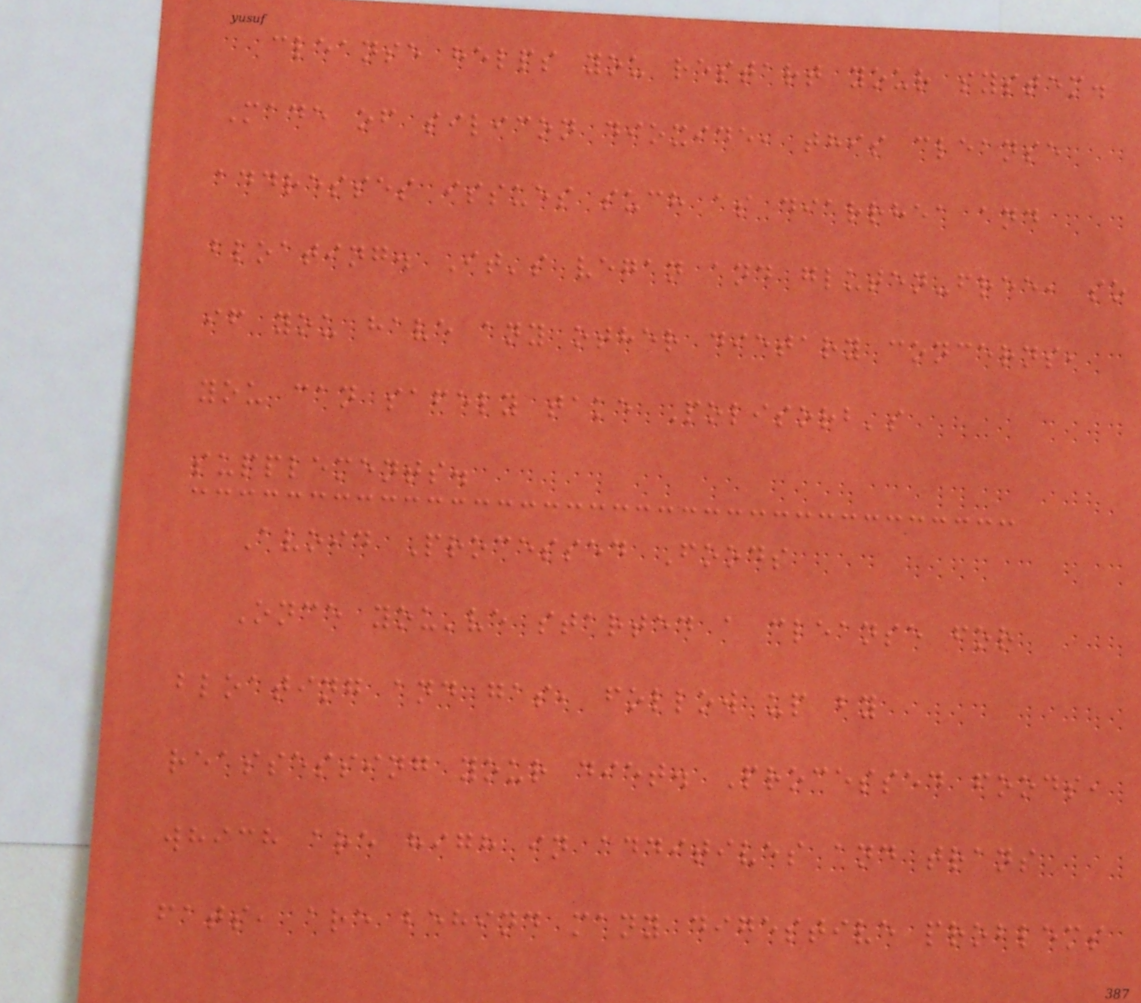cleanse helps you restart your system.
Made of silicon dioxide, this cleanse
addresses issues such as diarrhea and
bloating. It's vegan and gluten-free, so
if you have any other dietary concerns,
you can safely take Polisorb's
supplements.
Avoid Processed Foods
Once you've started a cleanse for
bloating and gas, follow up by
reassessing your diet. Processed foods,
which are high in additives and trans
fats, are behind many digestive problems
